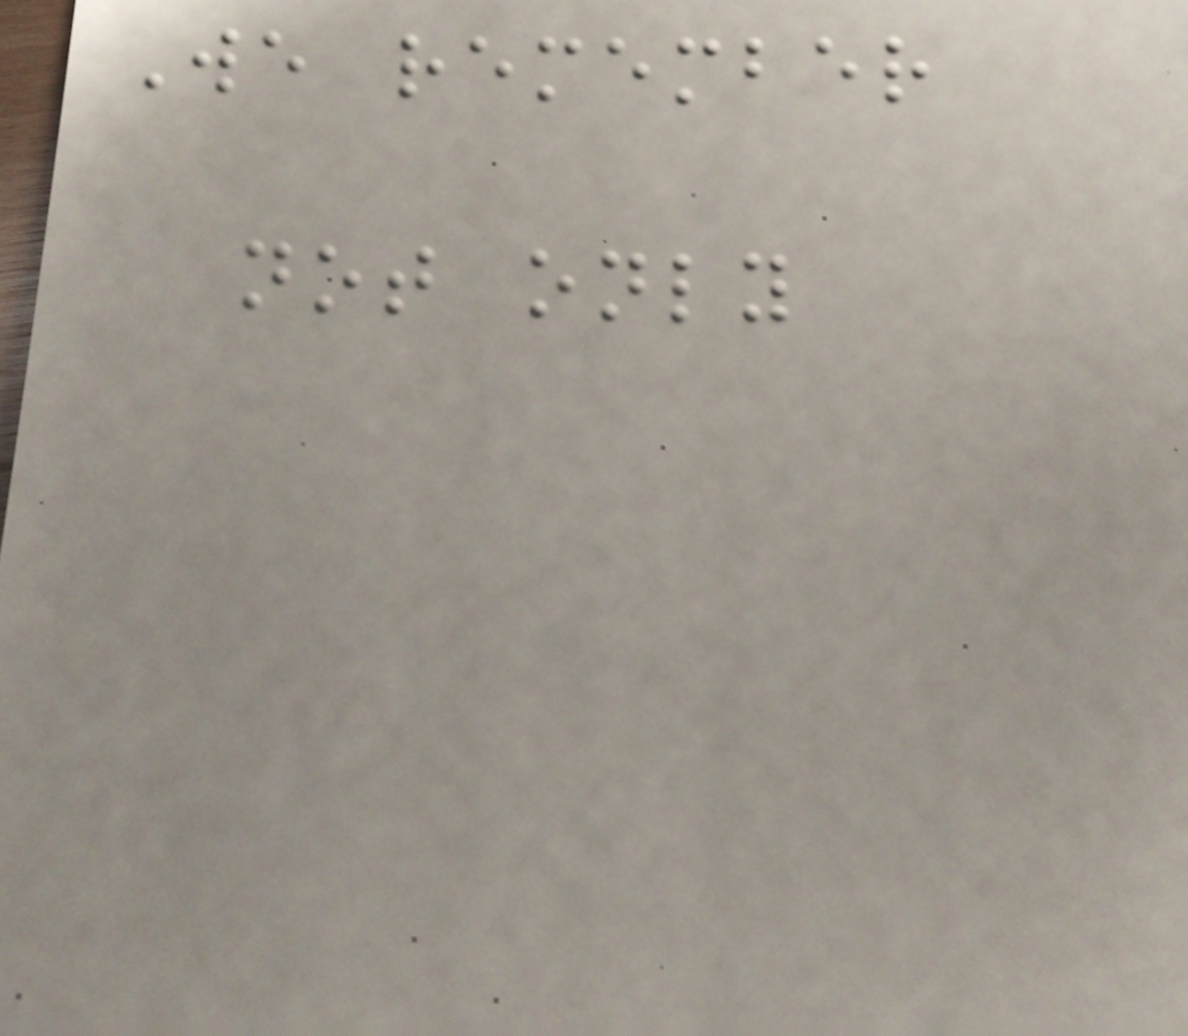We remember
not only
